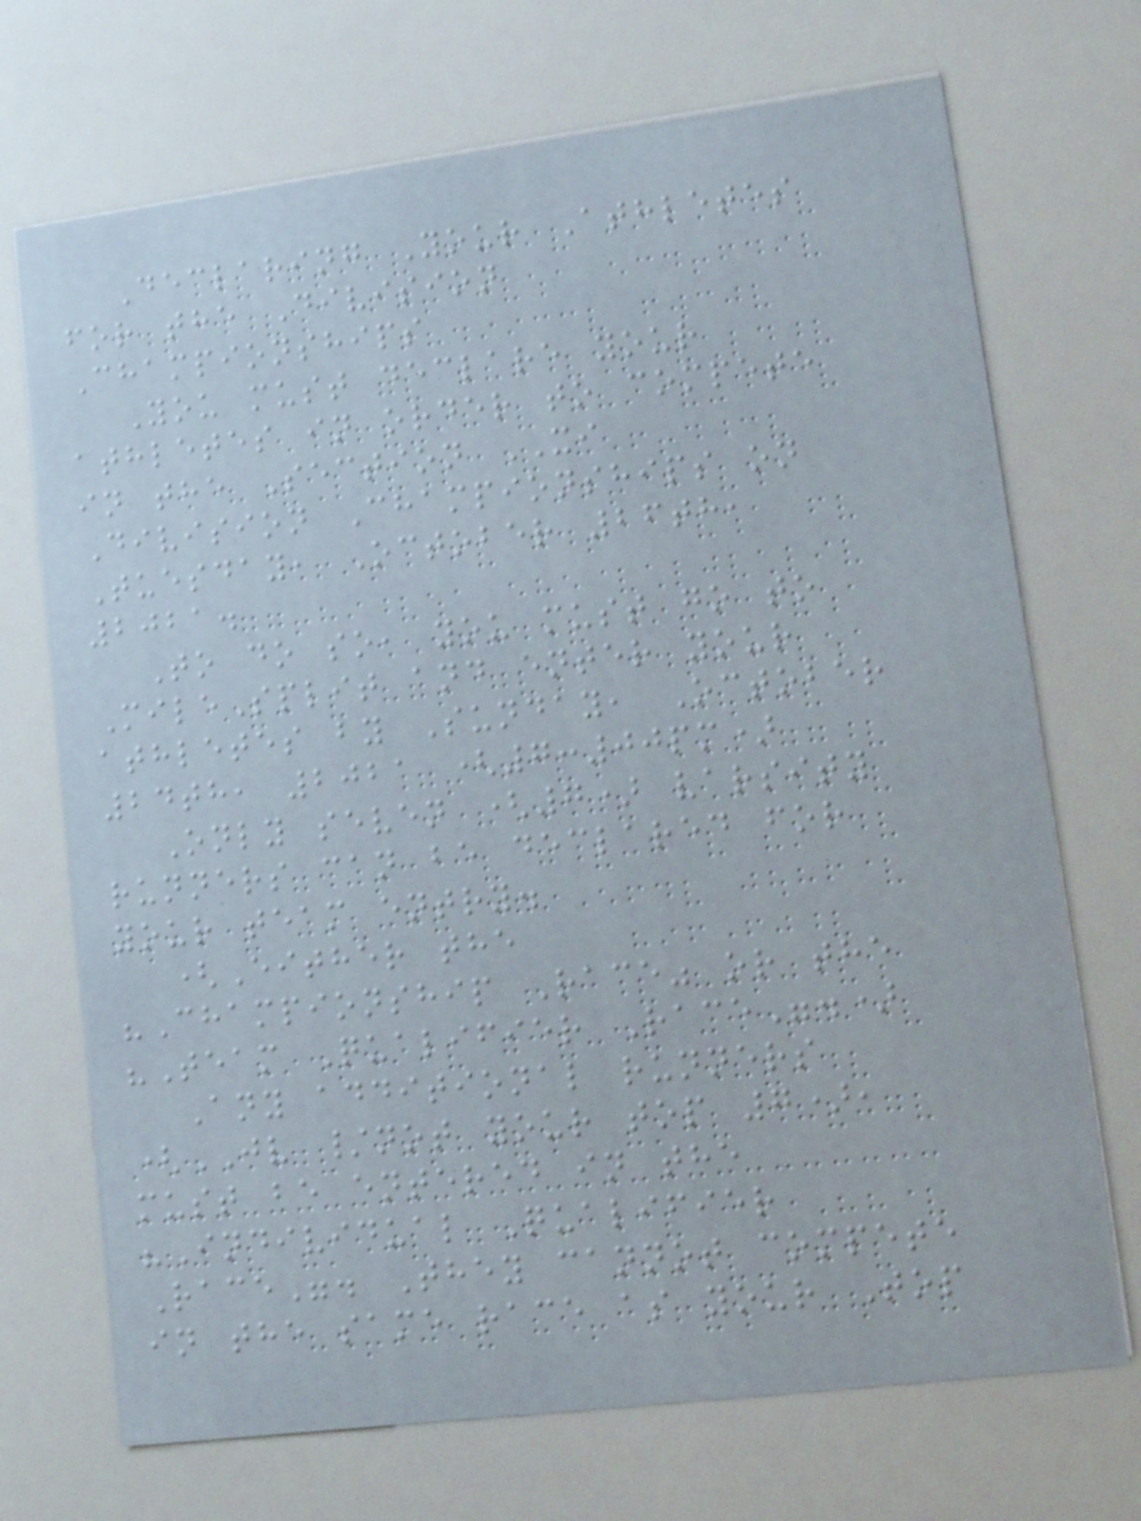Declaring Your Athletes
for the Division
Championships
You must declare your
athletes in order to compete
in the Section XI
Division Championships on
Tuesday, October 26th,
2021.
To do so, you must go to
MileSplit and enter your
athletes by Sunday, October
24th, 2021 (7:00pm)
Only seven (7) varsity
runners can be declared for
your team entry.
(Either the
"Championship Race" or the
"Team Qualifier Race".)
Any additional runners
(JV /not your top 7),
must be entered in the
"Individual Qualifier
Race". They cannot compete
in the same race as your Top
